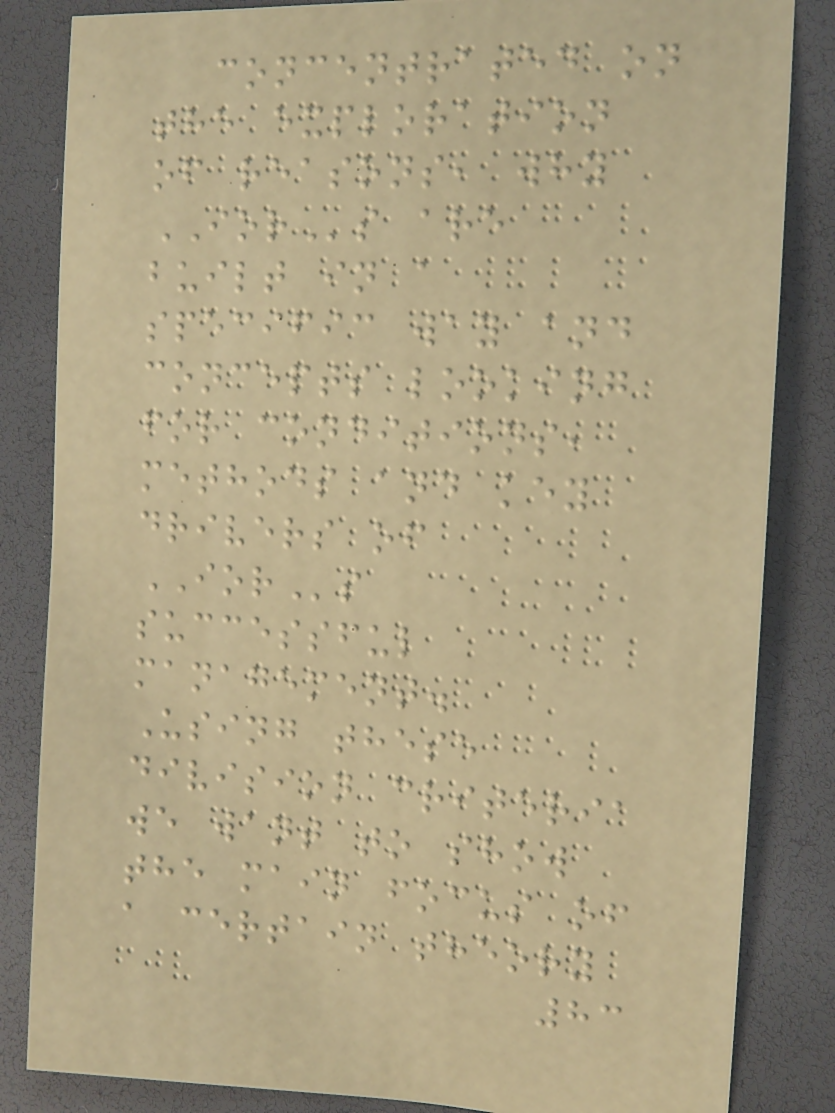concentrated on
the exploration
of reasons, why
IORs are
built in a
specific way and
concepts looking
for conditions,
methods and key
drivers of
IORs
successful
management.
Using these
division criteria
we want to show
the main focus of
a certain theory
83
